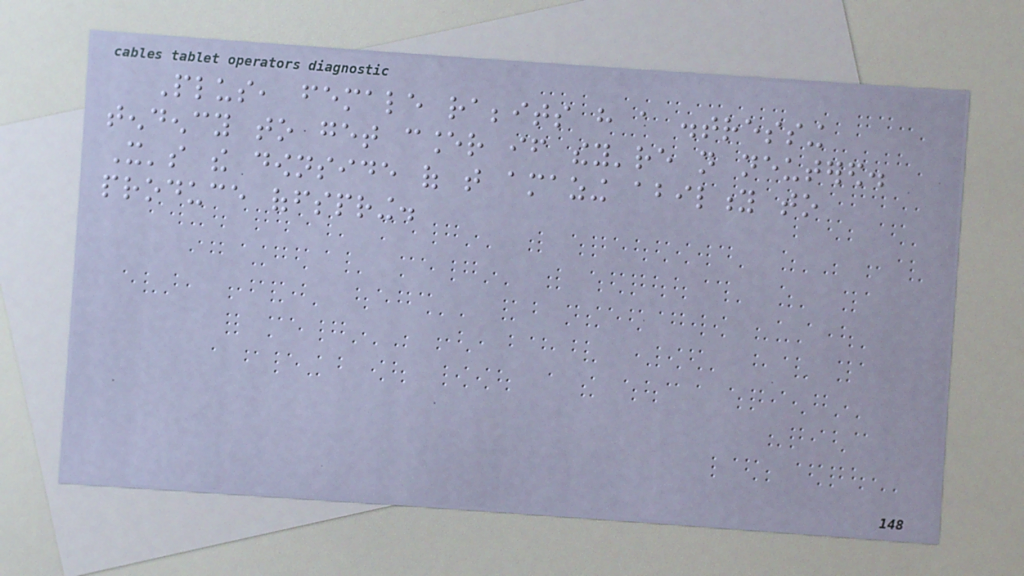Plus, female rabbits have a distressing
tendency to get cancer if they're not neutered.
It's the downside of that amazing ability to
produce offspring.
